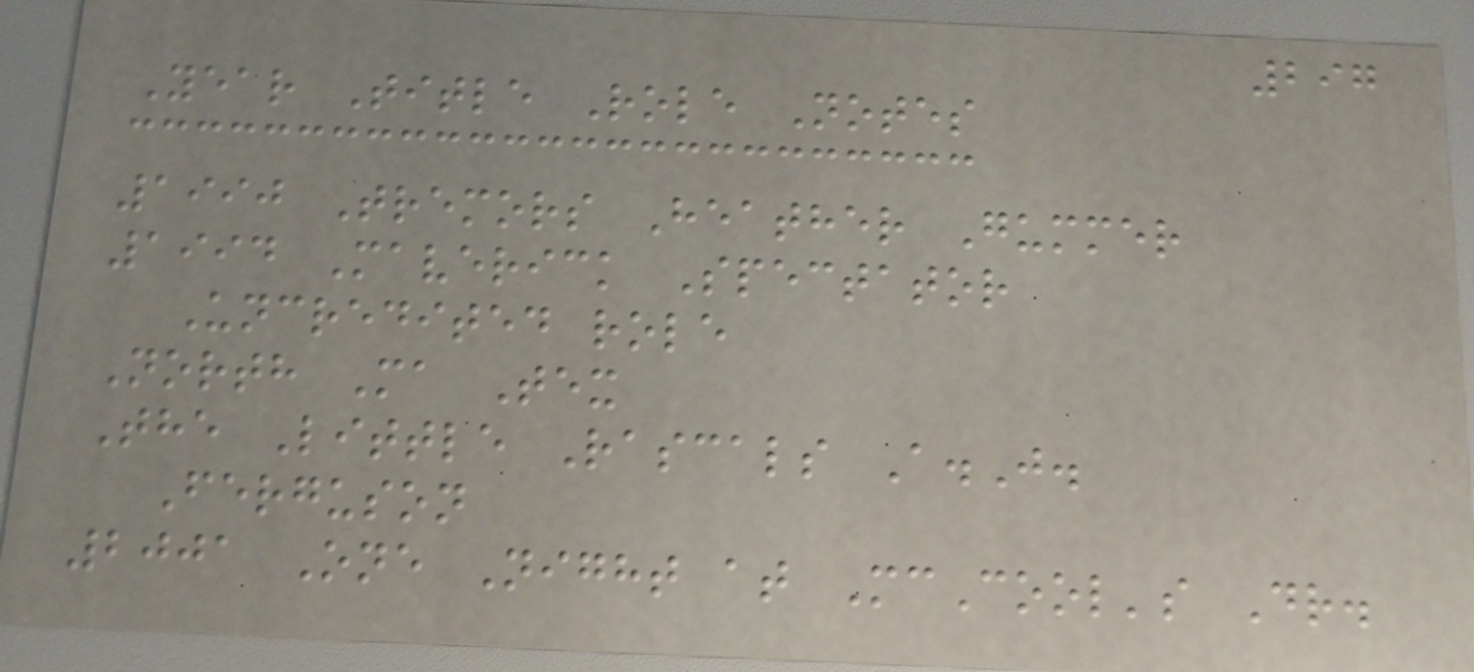297
Year Title Role Notes
1990 Tremors Heather Gummer
1994 Maverick Spectator
Uncredited role
North Ma Tex
The Little Rascals A.J.
Ferguson
2001 One Night at McCool's Dr.
